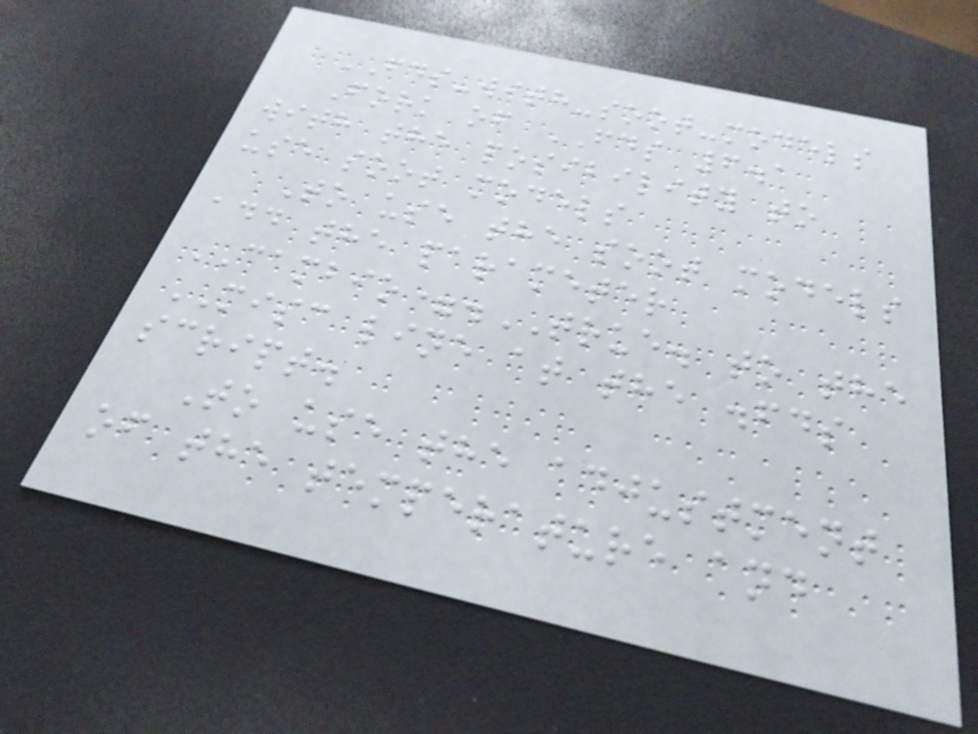FDS-with-soot-models
Fork of FDS 6.1
with the posibility to
use soot models
To use the soot models
add the parameter
CAMBIO=.TRUE. to the
MISC line at the .fds
script.
To use the adjustment
of the temperature and
